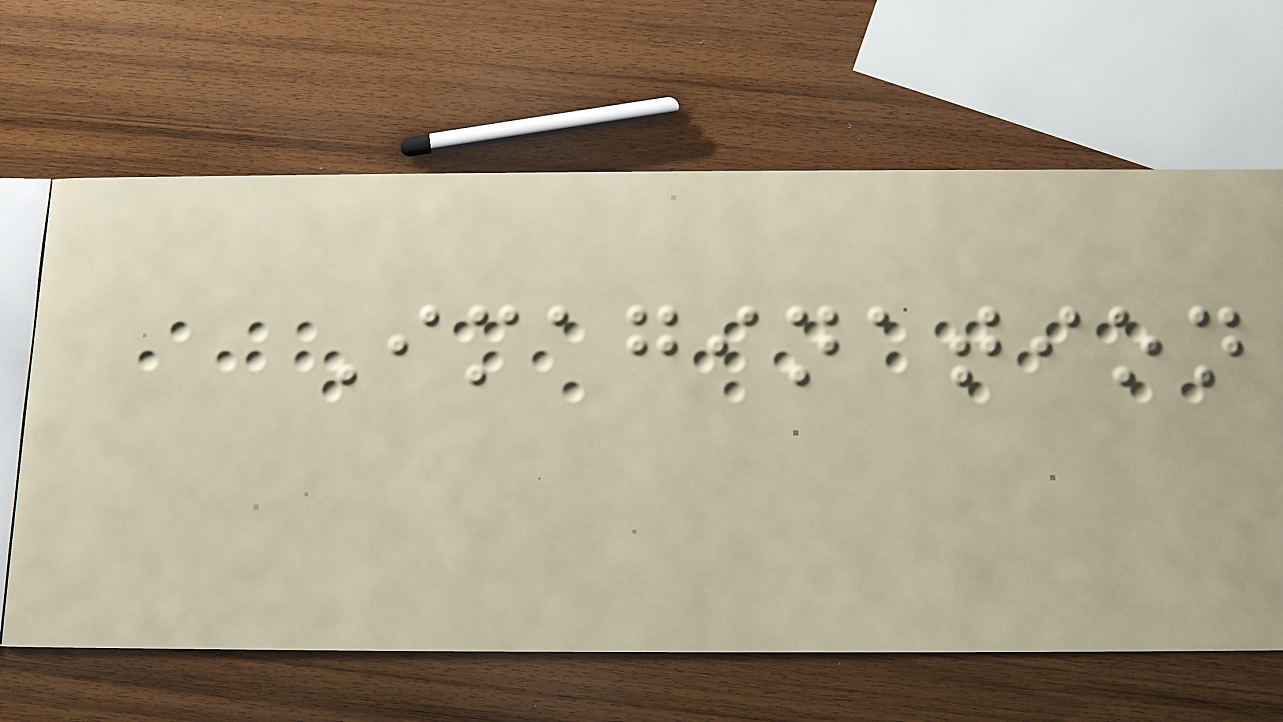Imagination
